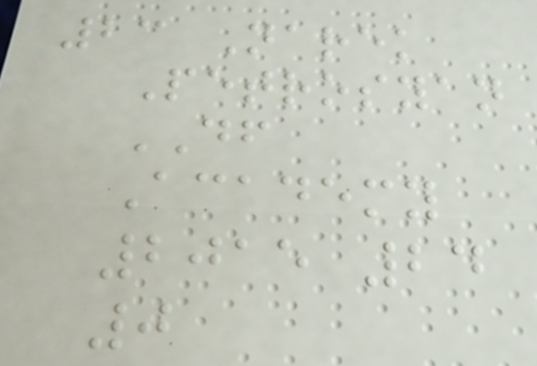23 Narek
Petrosyan
DF
Academy
2015 24
0
